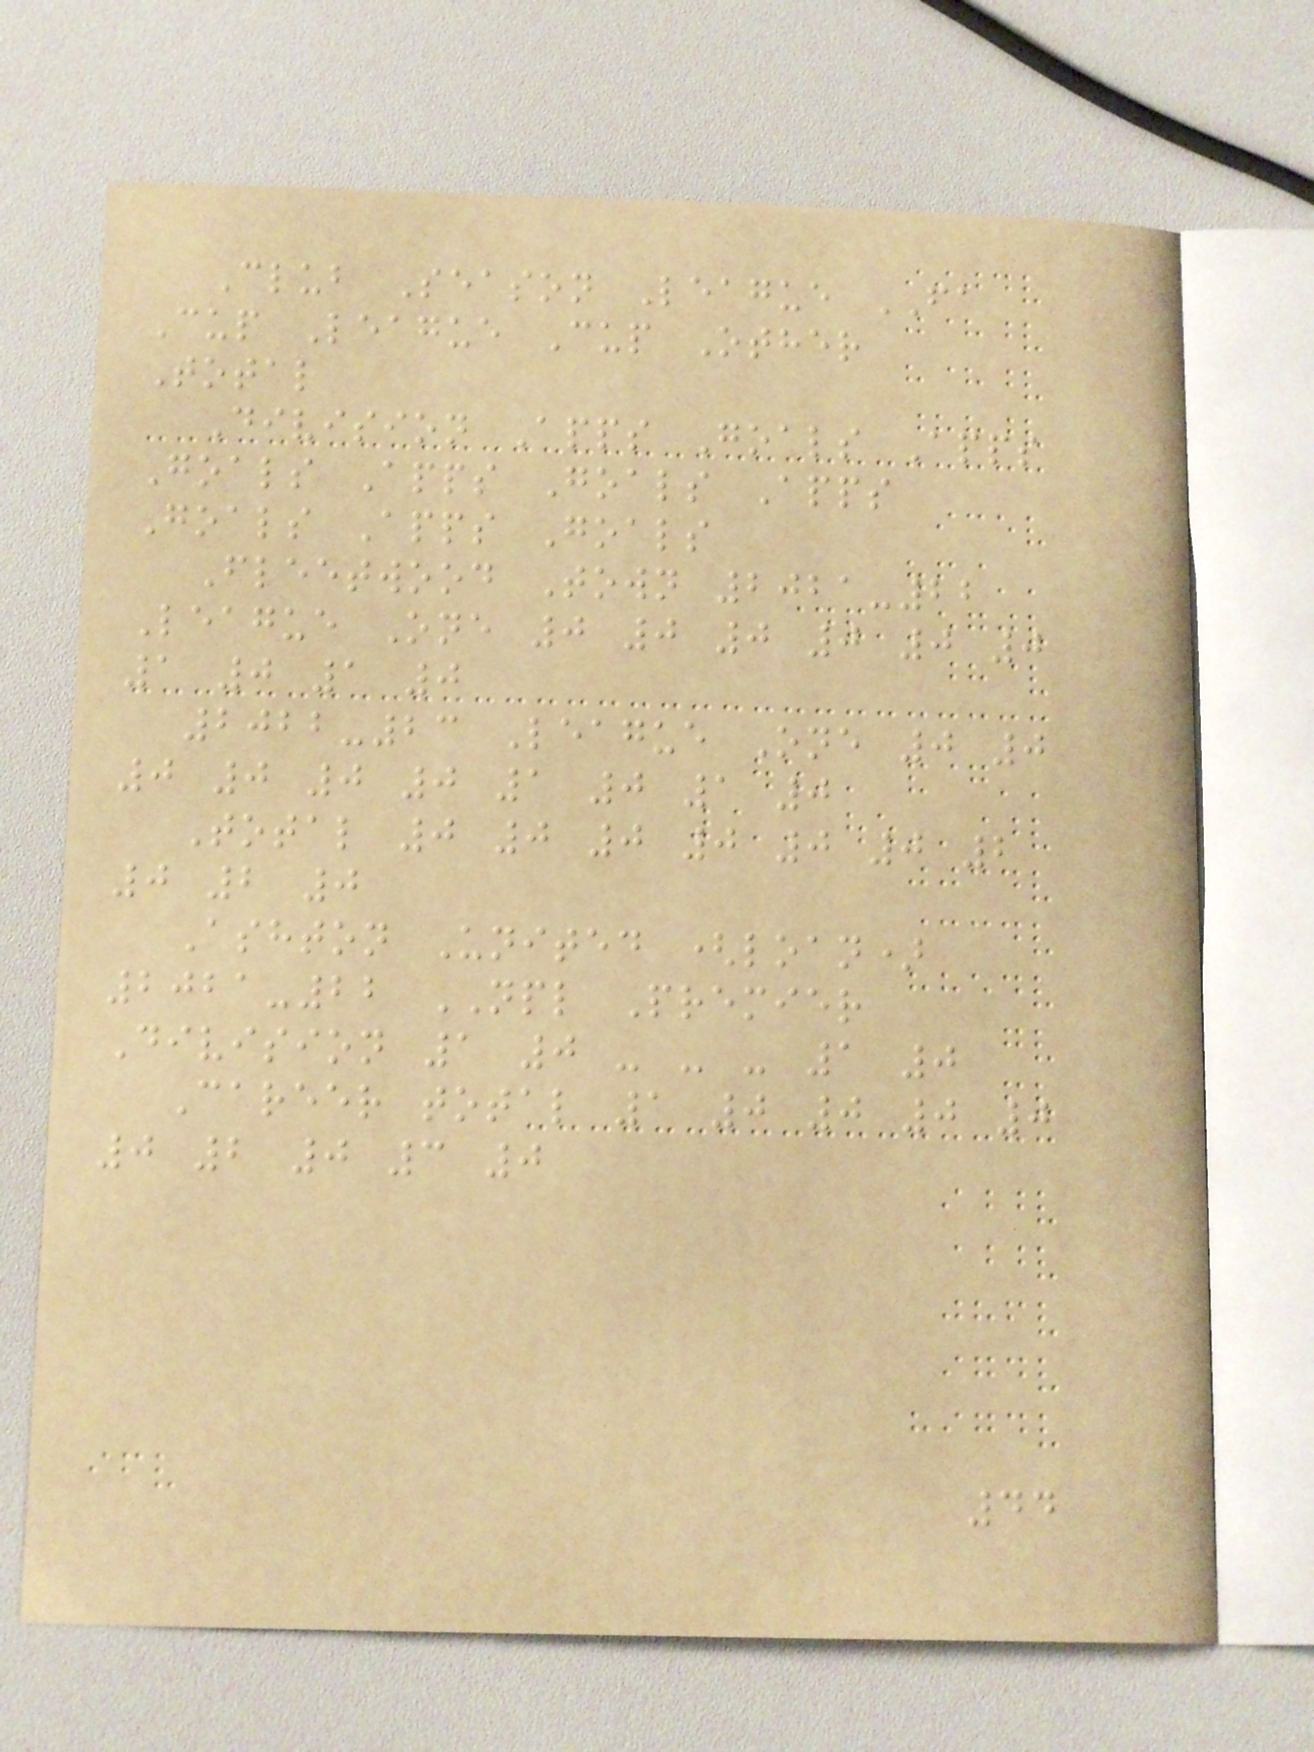Club Season League FA
Cup League Cup Other
Total
Division Apps Goals Apps
Goals Apps Goals Apps
Goals Apps Goals
Fleetwood Town 2021-22
League One 0 0 0 0 0 0
1 0 1 0
2022-23 League One 0 0
0 0 0 0 1 0 1 0
Total 0 0 0 0 0 0 2
0 2 0
Ashton United (loan)
2021-22 NPL Premier
Division 1 0 - - - 1 0
Career total 1 0 0 0 0
0 2 0 3 0
44
